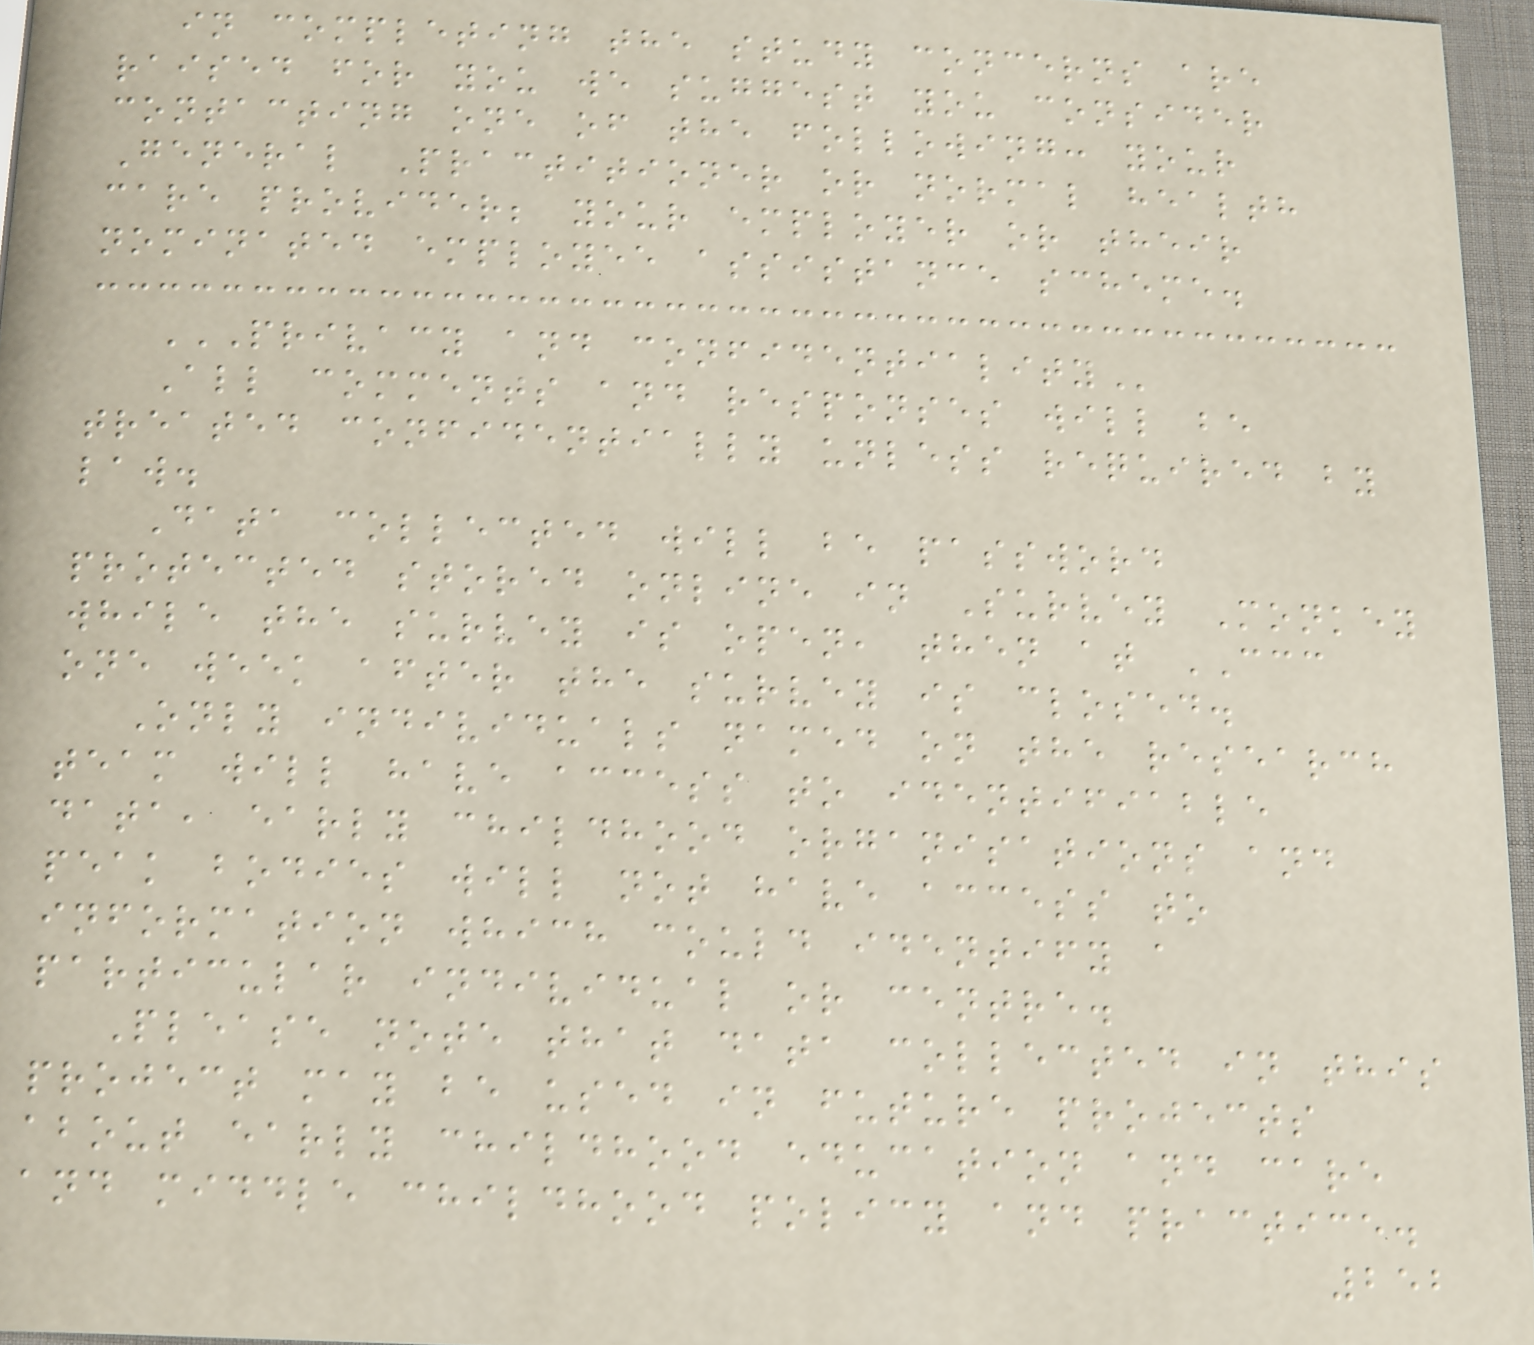in completing the study concerns are
raised for you we suggest you consider
contacting one of the following: your
General Practitioner or normal health
care provider; your employer or their
nominated employee assistance scheme.
PRIVACY AND CONFIDENTIALITY
All comments and responses will be
treated confidentially unless required by
law.
Data collected will be password
protected stored online in Survey Monkey
while the survey is open, then at CCC
one week after the survey is closed.
Only individuals named on the research
team will have access to identifiable
data, early childhood organisations and
peak bodies will not have access to
information which could identify a
particular individual or centre.
Please note that data collected in this
project may be used in future projects
about early childhood education and care
and middle childhood policy and practice.
252
